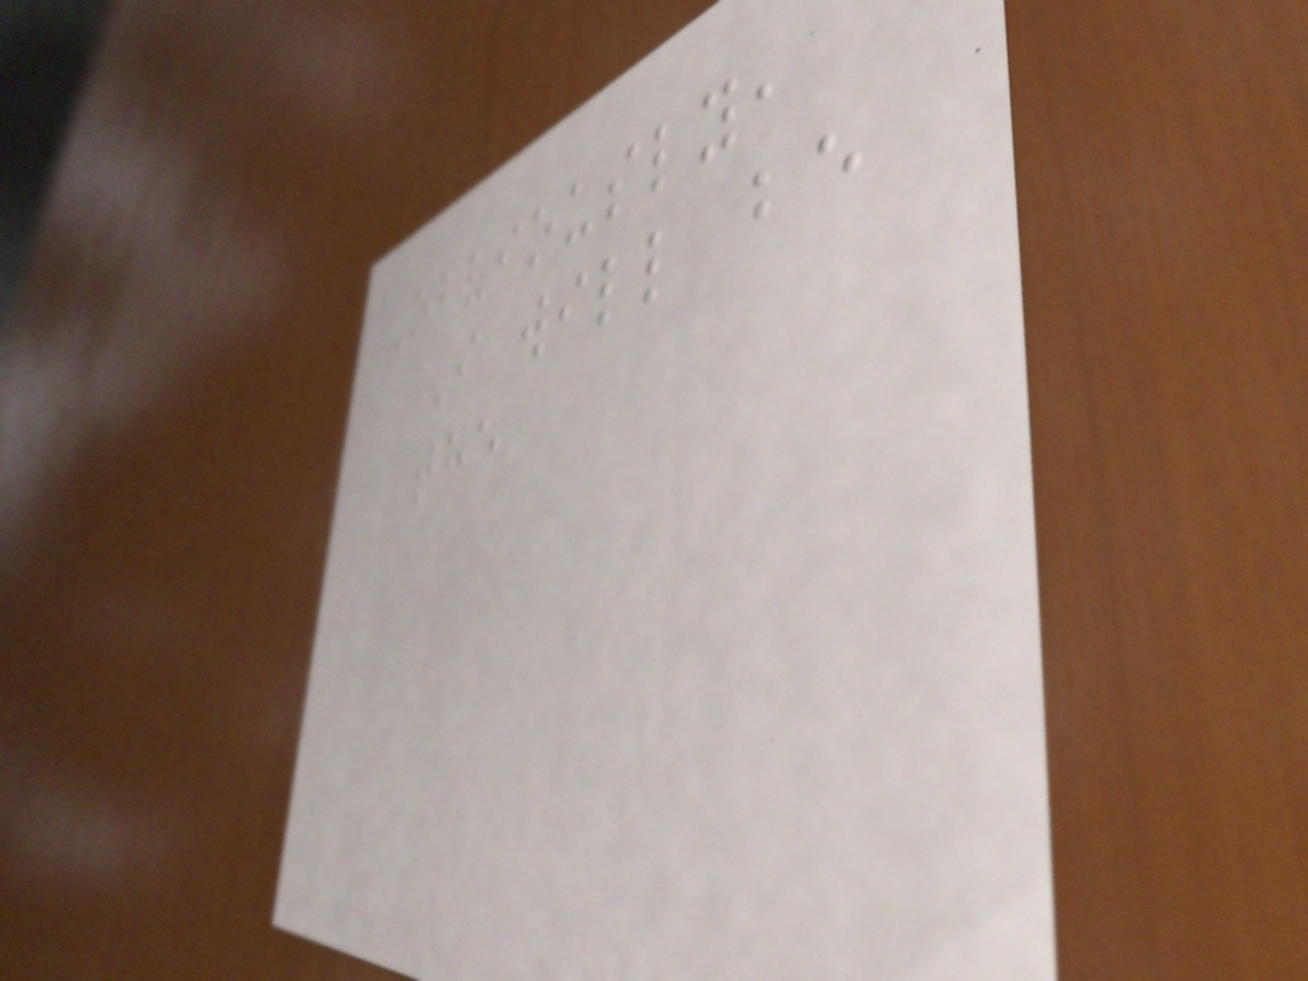Obviously,
I will be
the
